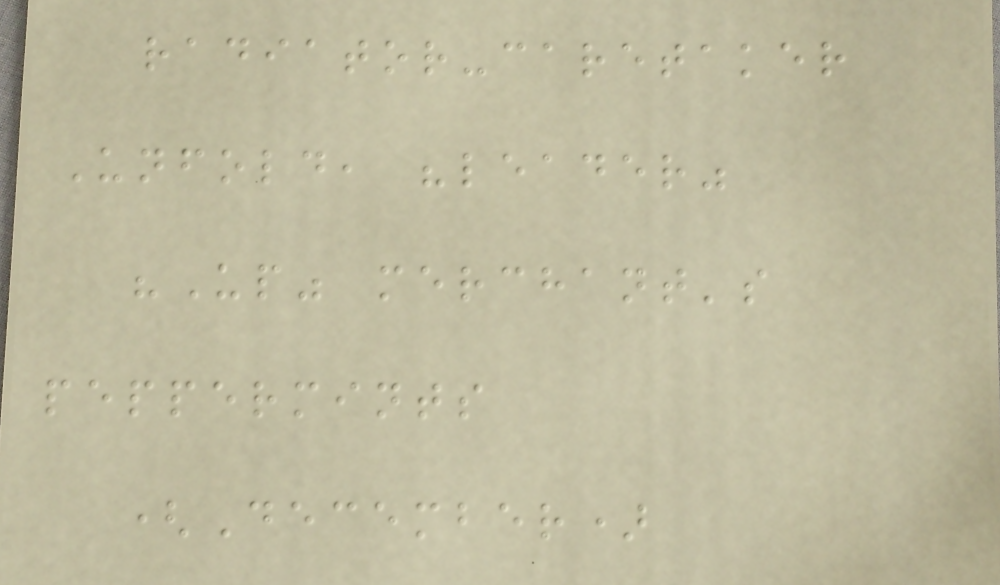radiator-caretaker
Unfold, "leader"
"Up" merchant's
peppermints
(December)
